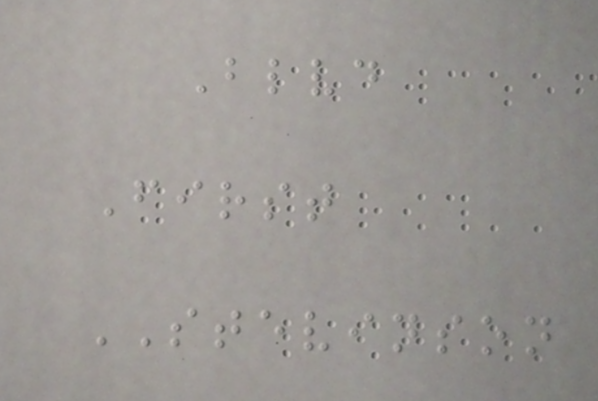Blvd
First
STEVINSON
